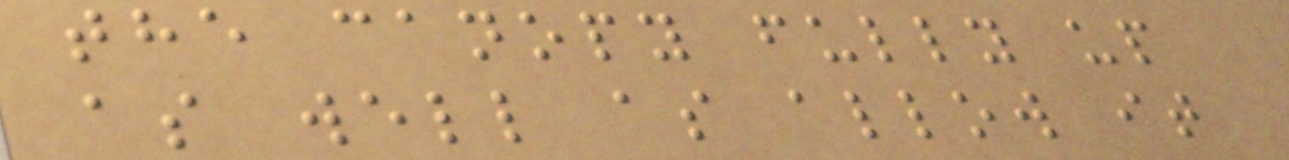the canopy fully up
as well as allow it
